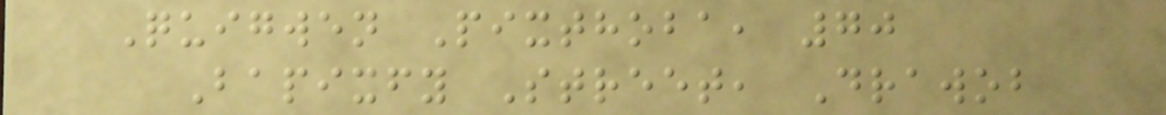Quigwen Pixthoba, 70
Bapixfy Street, Drawob
